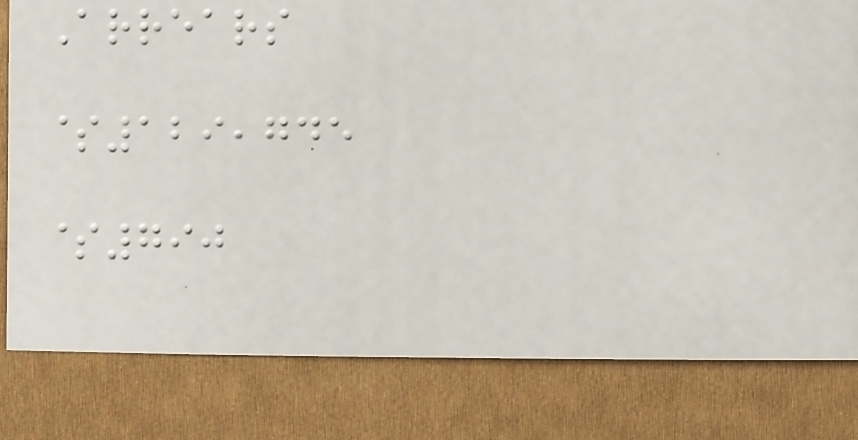Arrears
$129,745
$790
